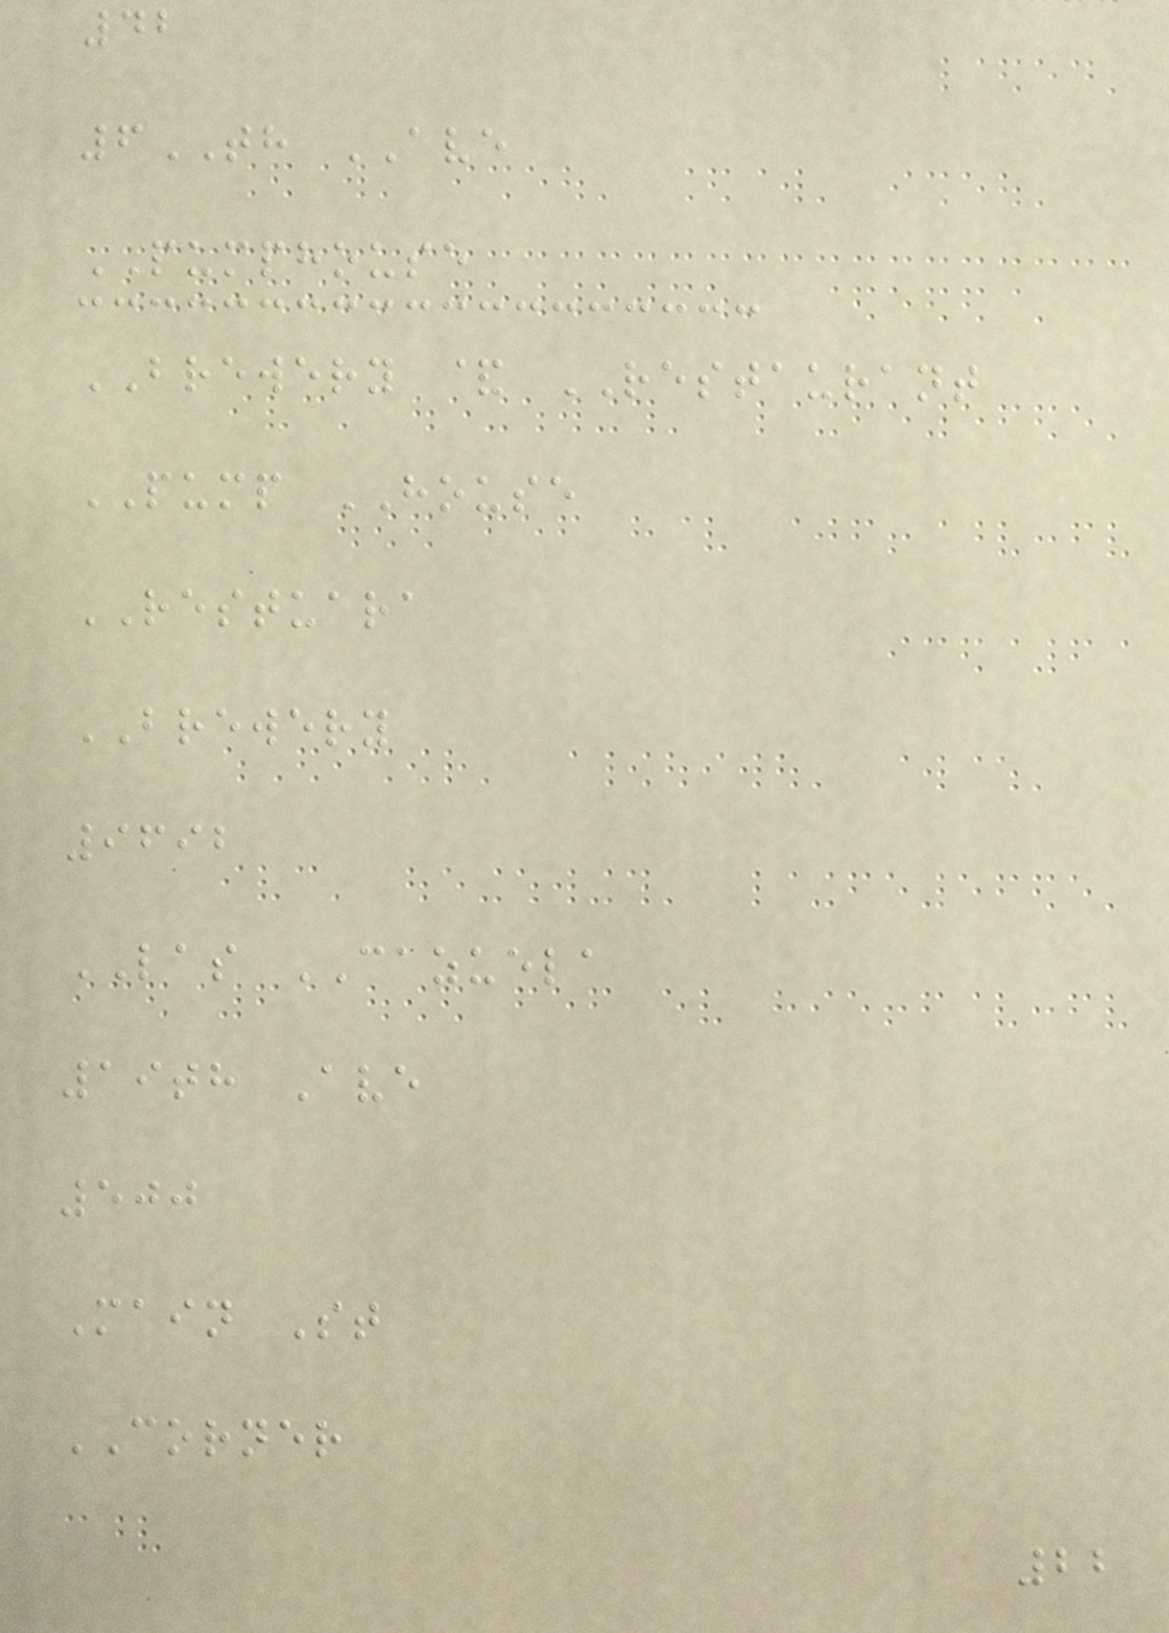42
6TH AVE
PUMPHOUSE
BREWERY & RESTAURANT
PUMP HOUSE
RESTUARA
BREWERY
9692
LAS CAZUELA
19th Ave
500
Main St
CORNER
22
